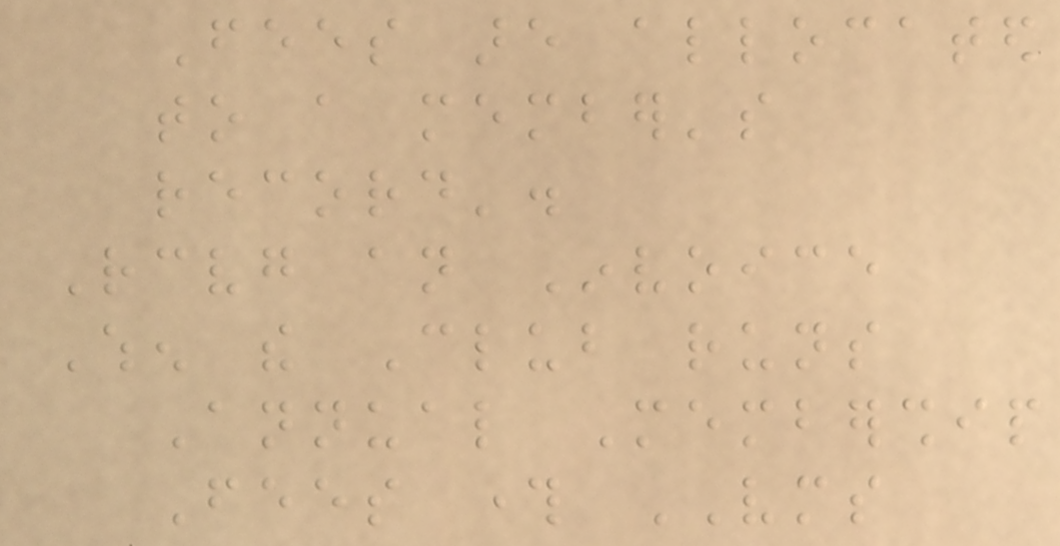Fees are allocated
to a member's
record'.
Receiving an Invoice
When the Club runs
Annual Membership
Fees through VMS
